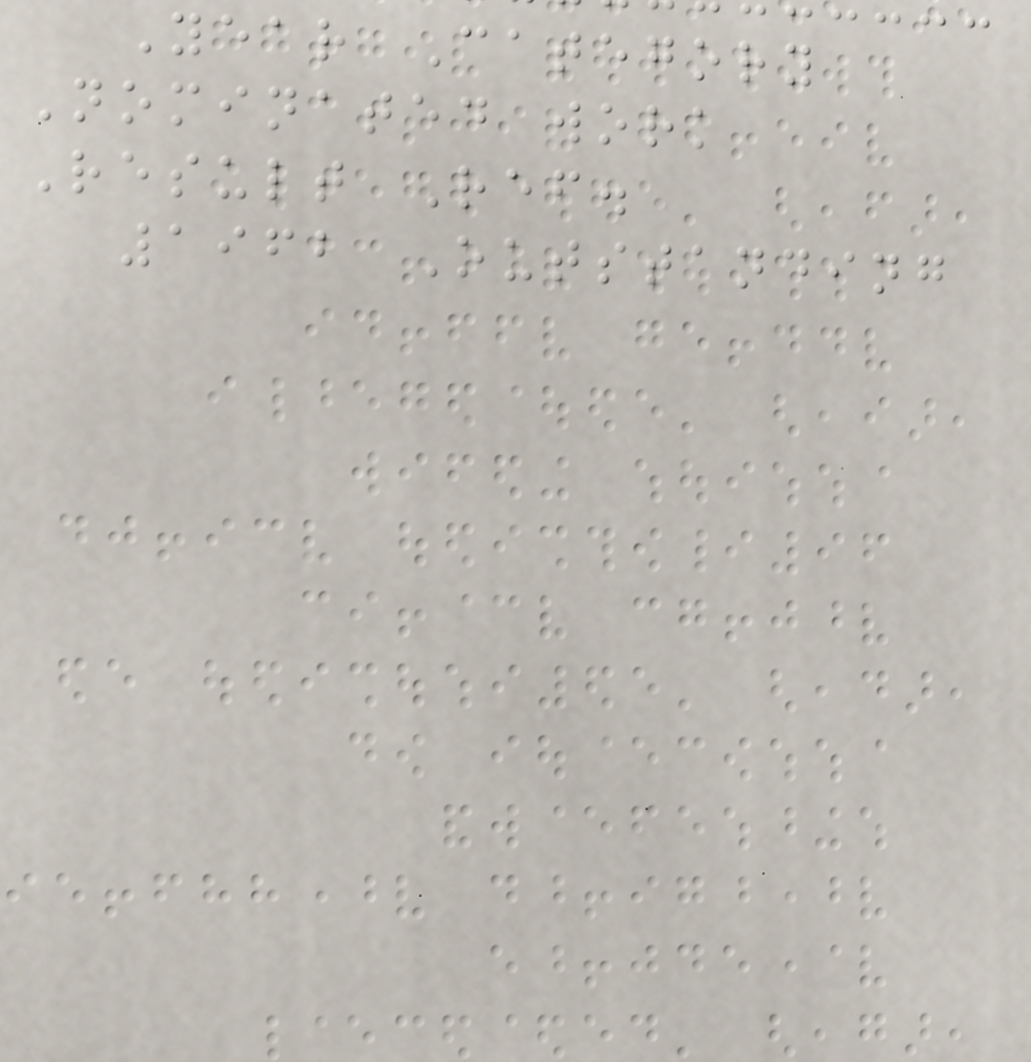Year Category
Nominated work
Result Ref.
1962 Outstanding
